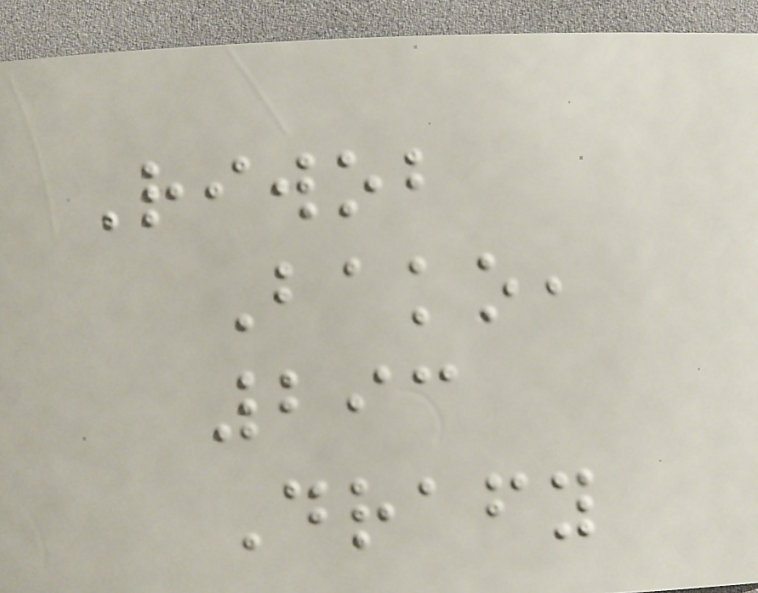Riwob
Bako,
293
Drafy
